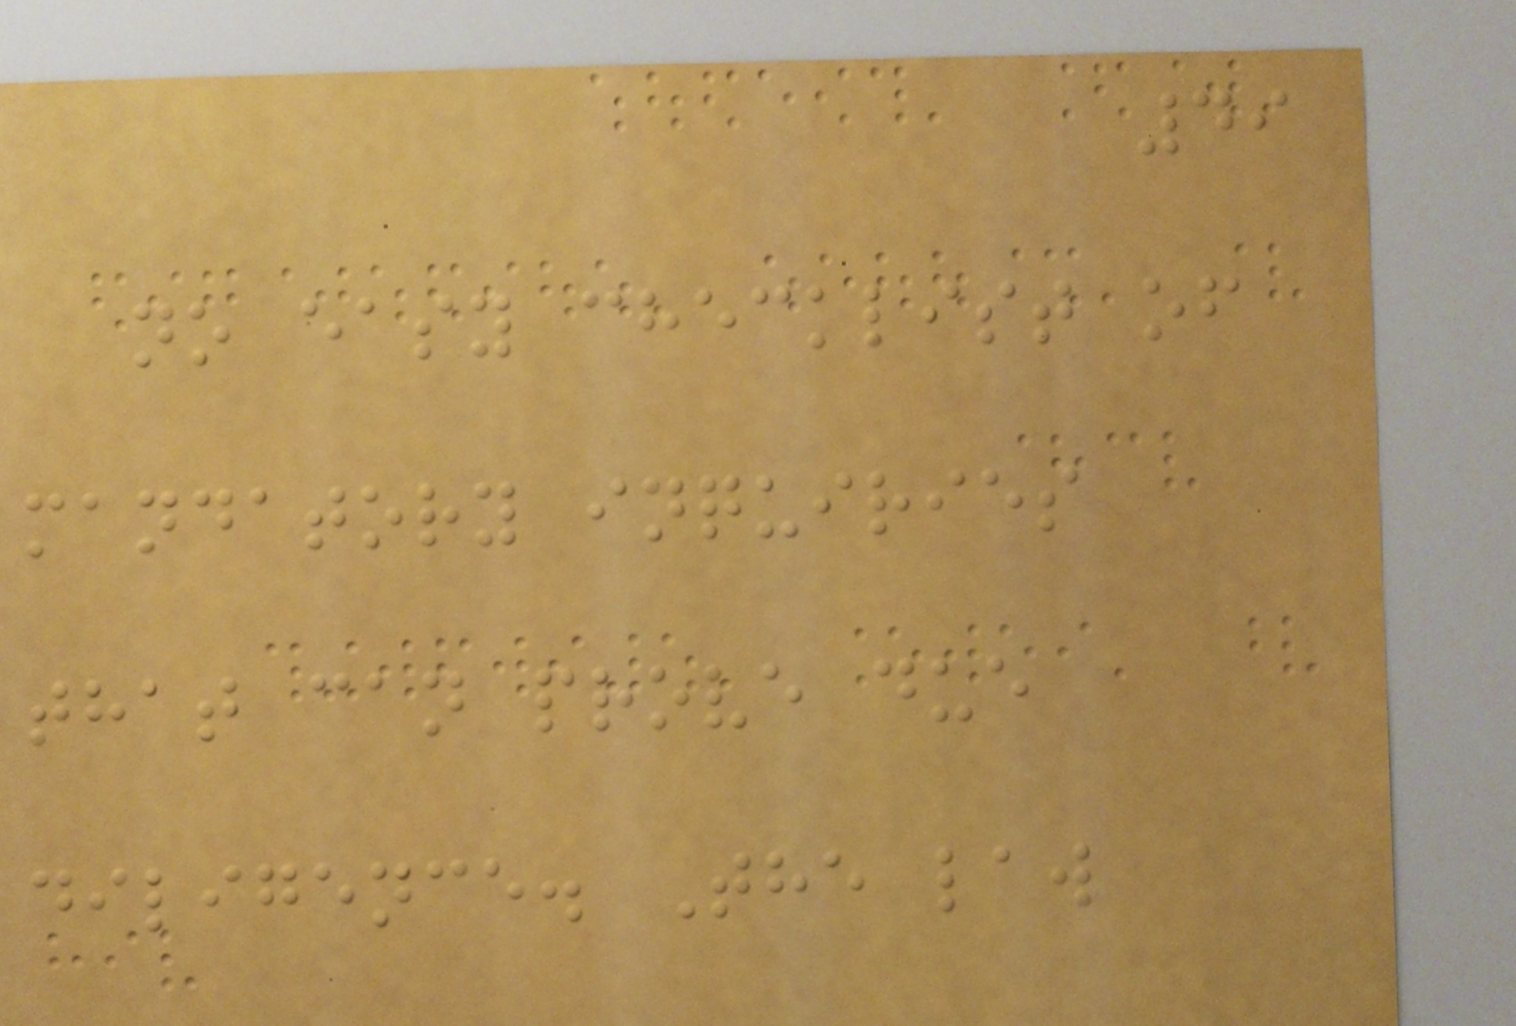49
no easy checklist of
mandatory inquiries
that can prove due
diligence. The law
